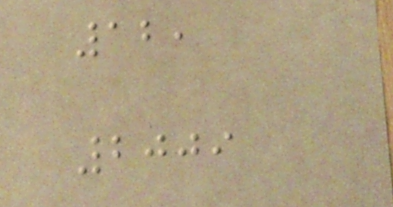12,
2009
